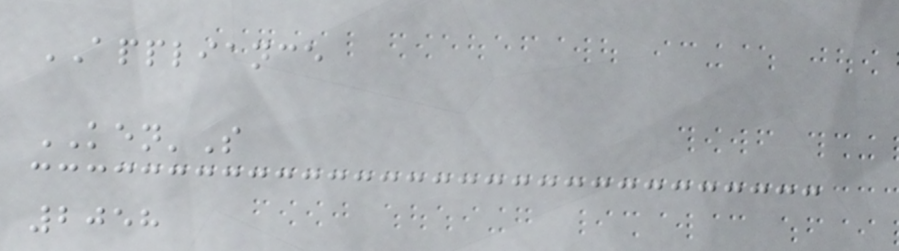APPLIANCE
KEN'S
2058
